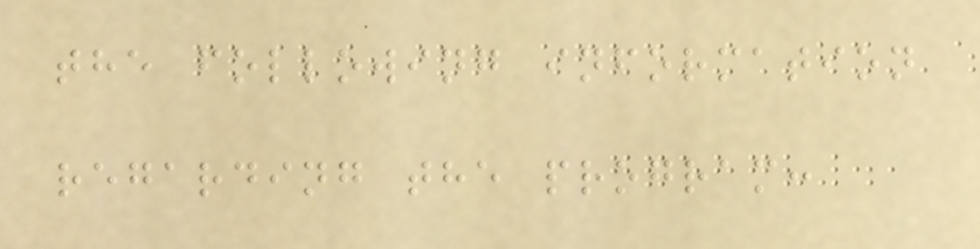the following information
regarding the program:
